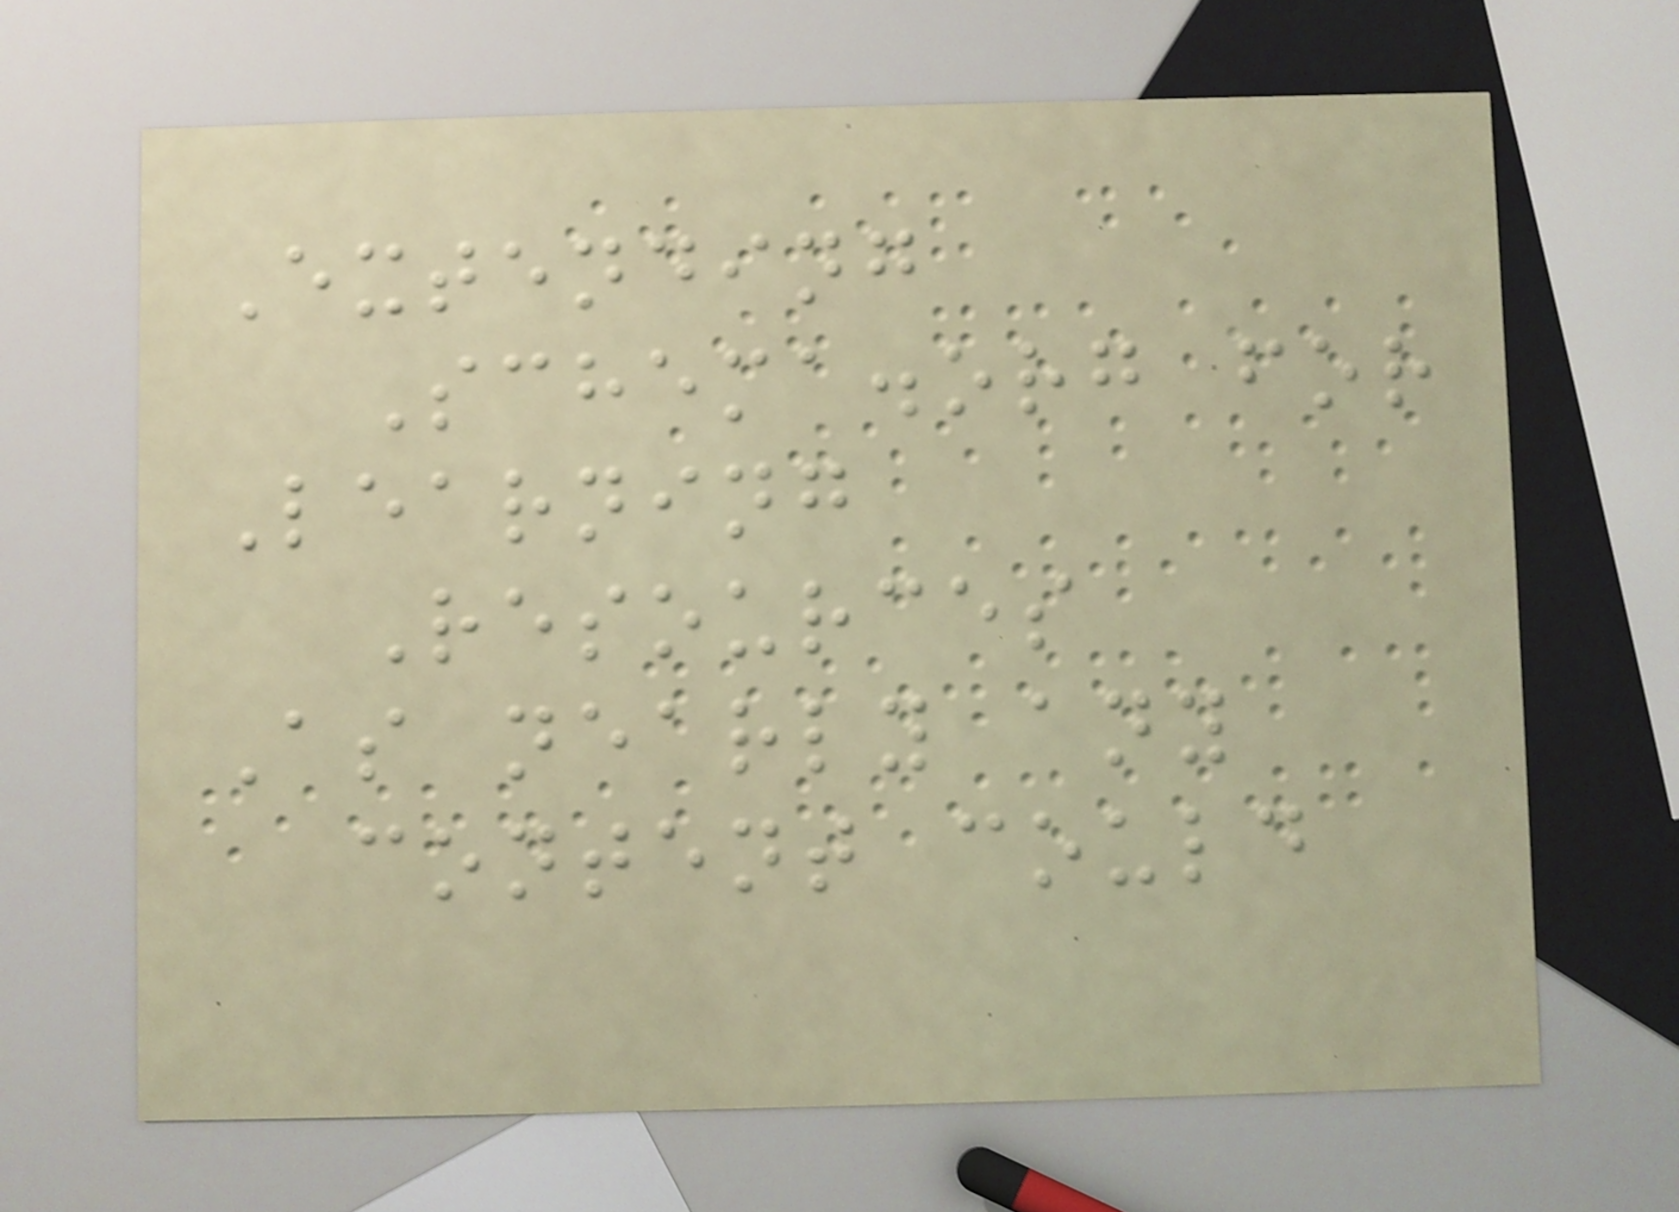Extending
Schema.org for
Learning
Resources
As nearly any
content could
